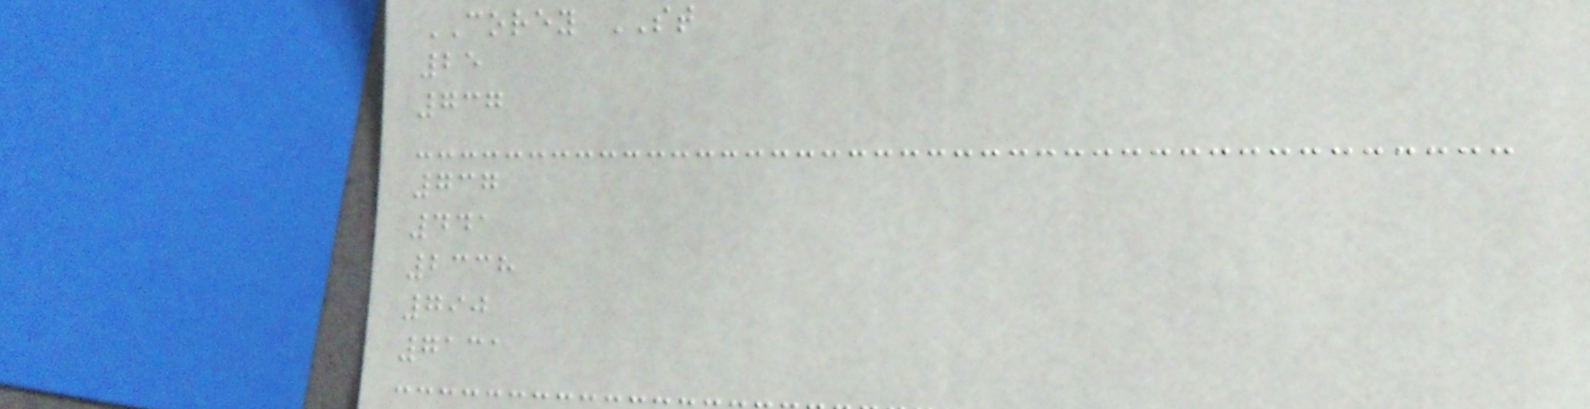COREY ST
25
737
737
441
2338
790
7131
